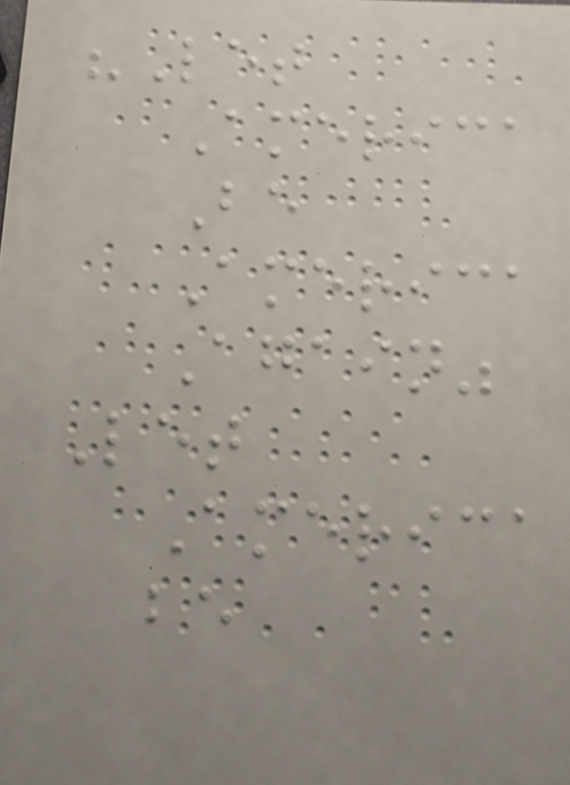"Let
America
Be
America
Again"
Let
America
be
